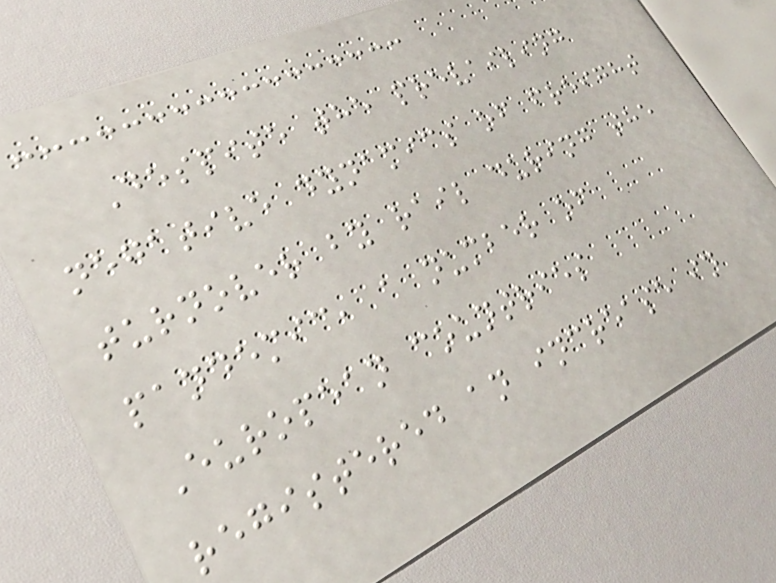Despite the prevailing
negative dynamics of freight
turnover by rail during the
pandemic, a number of
European countries
registered an increase in
